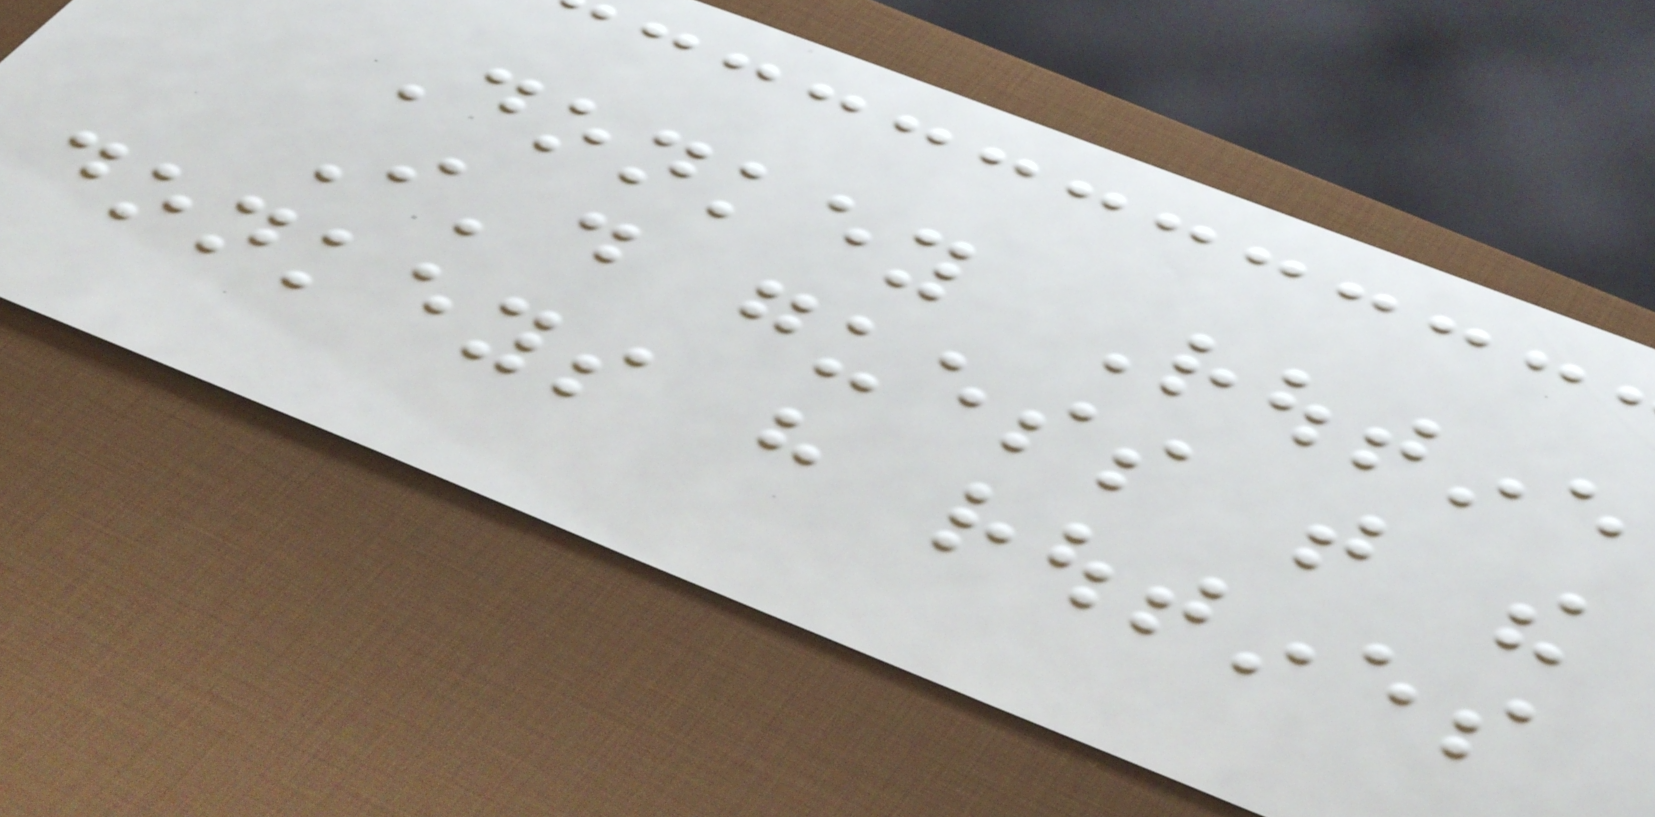Donkey Routine
I'd guess that the
donkeys have routines
